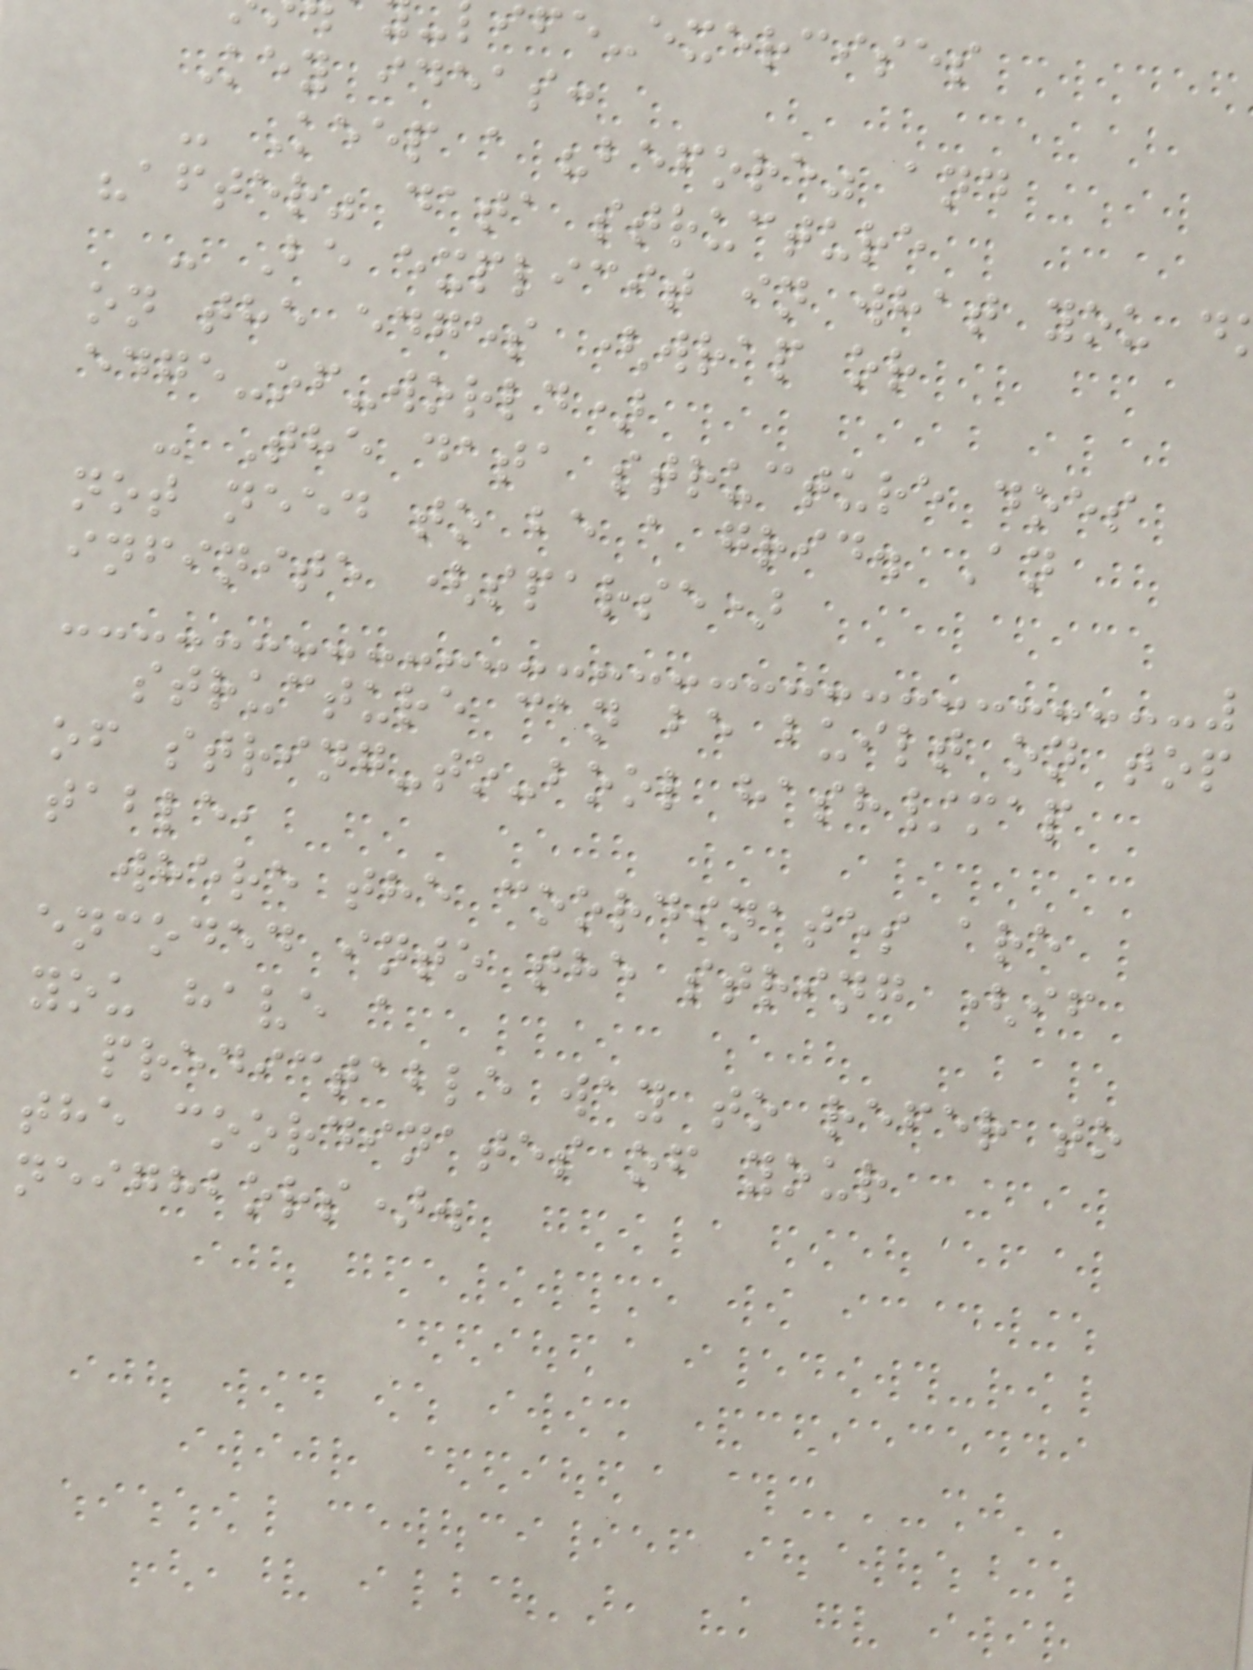ife-exercises
Key ideas:
- Keep a "before" and
"after" data structure
- Be explicit in what you d
on the edges (wrap or
edge-of-world)
- The data structure does
not need to be a grid. An
infinite (sparse)
structure can be built on top
of string-to-bool hash/map
table,
where the coordinates are
encoded into the string (if
you have a
predictable way to refer to
the coordinates of your
neighbors).
